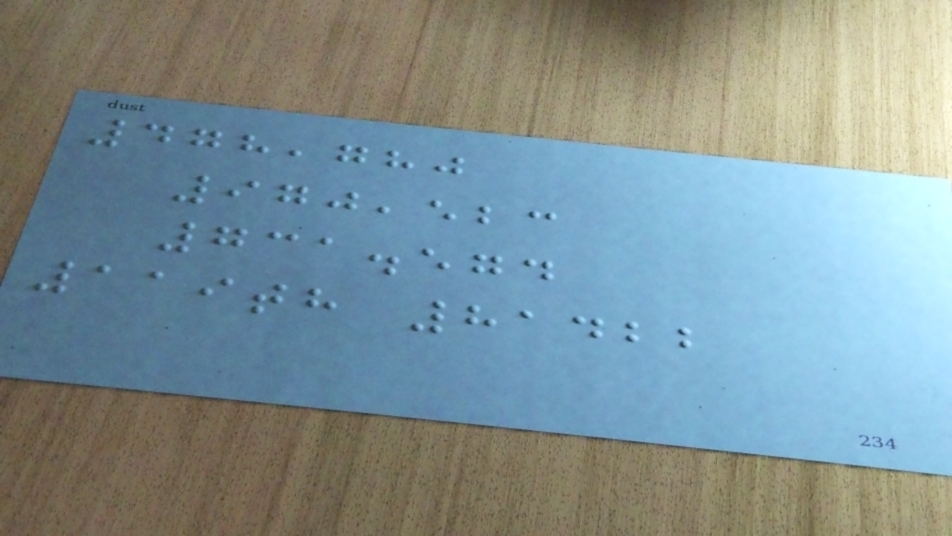478,780
970,523
731.574
119th 81422
